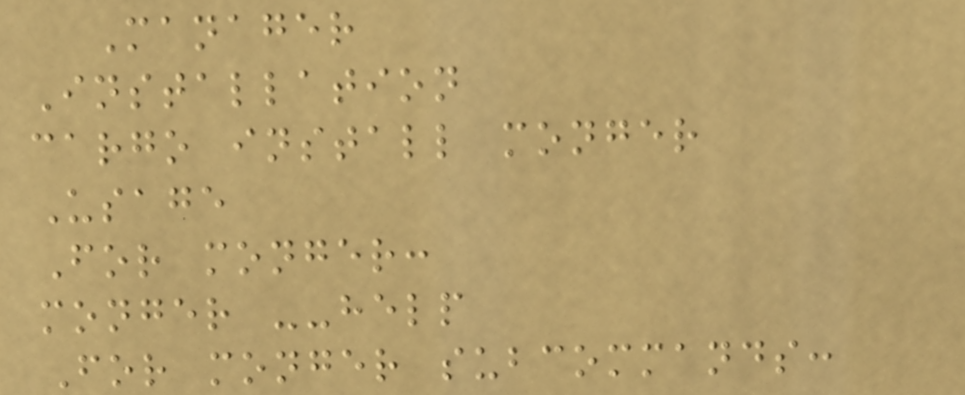Manager
Installation
cargo install monger
Usage
For monger:
monger --help
For monger subcommands:
